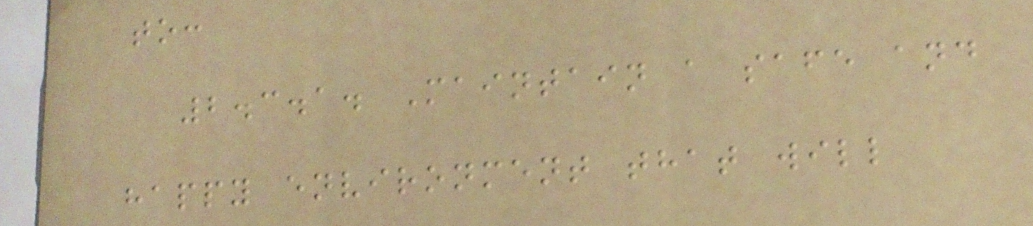to:
2.3.1. Maintain a safe and
happy environment that will
